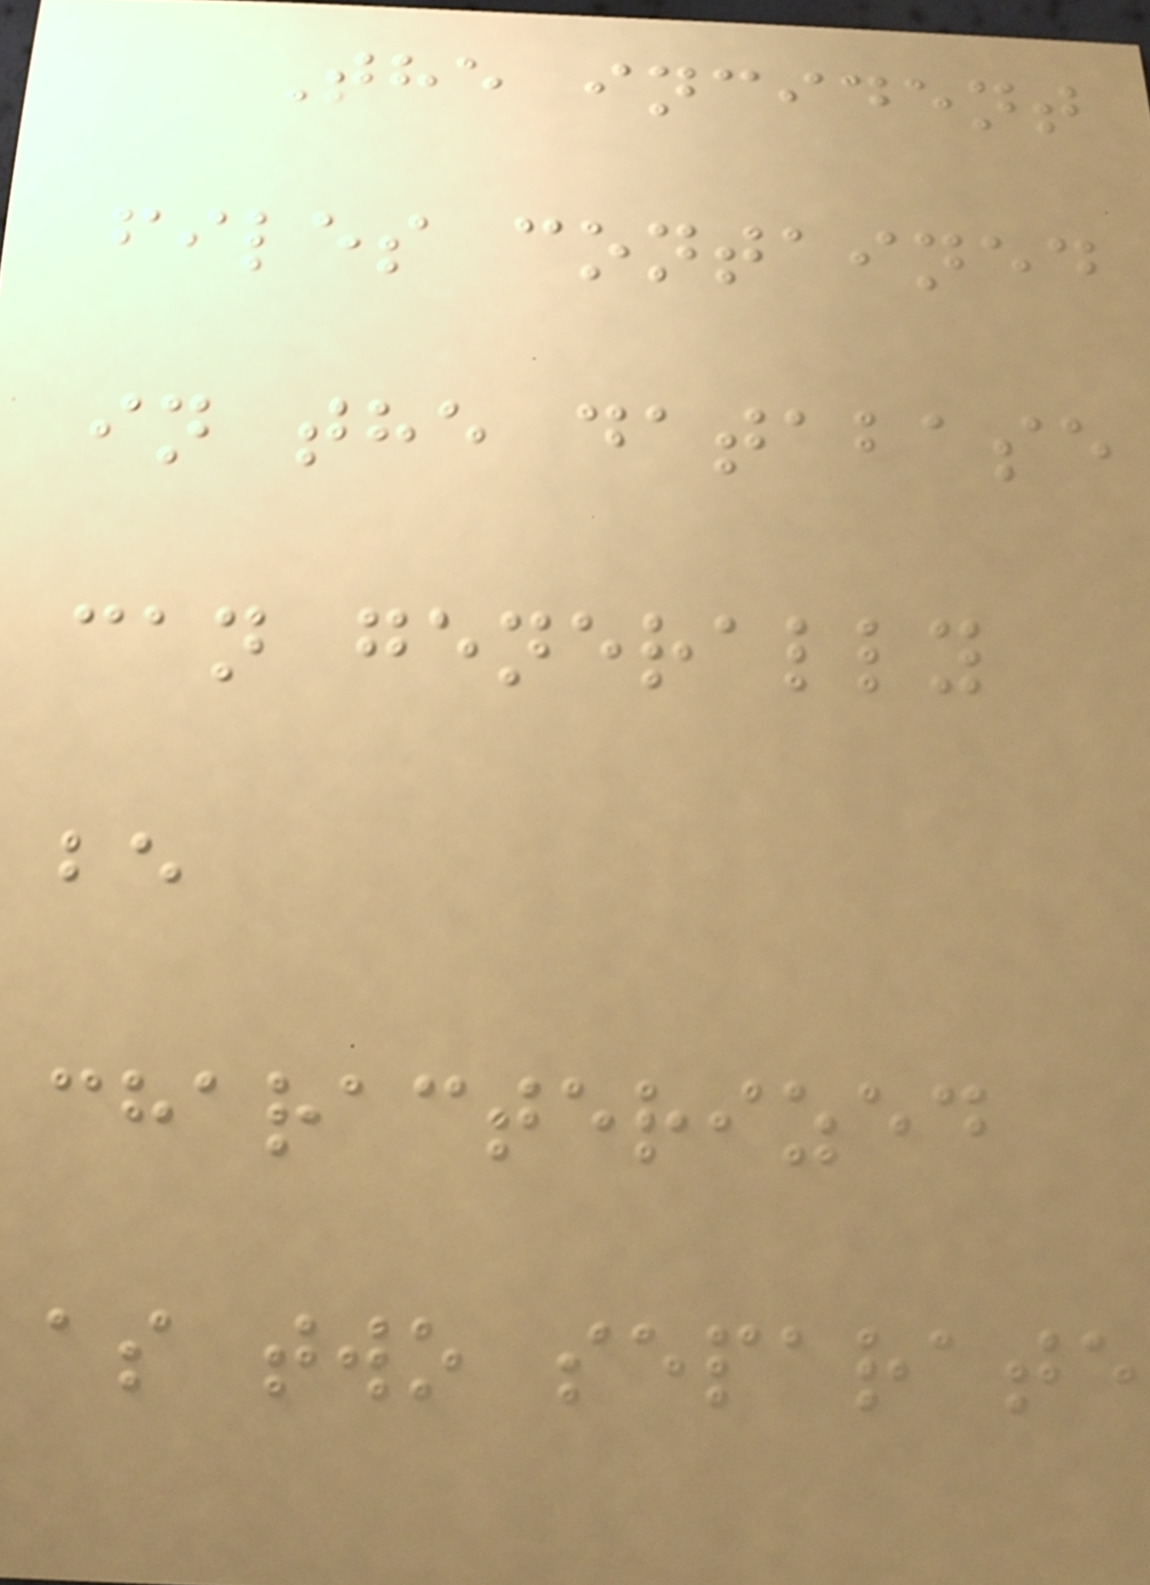The incident
files contained
in the database
can generally
be
characterized
as two separate
